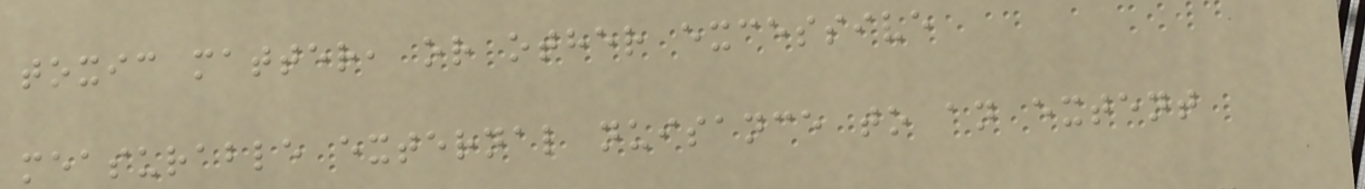toxic matter, or other excessive
measurable external nuisance to an extent
